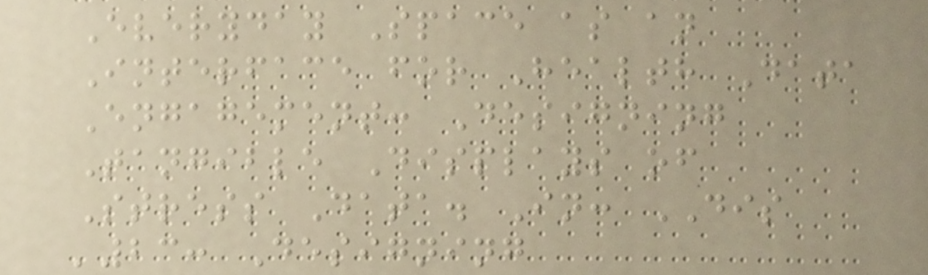Everyday Space as an
Interface for Health Data
Engagement: Designing
Tangible Displays of
Stress Data. In: DIS
'23: Designing
